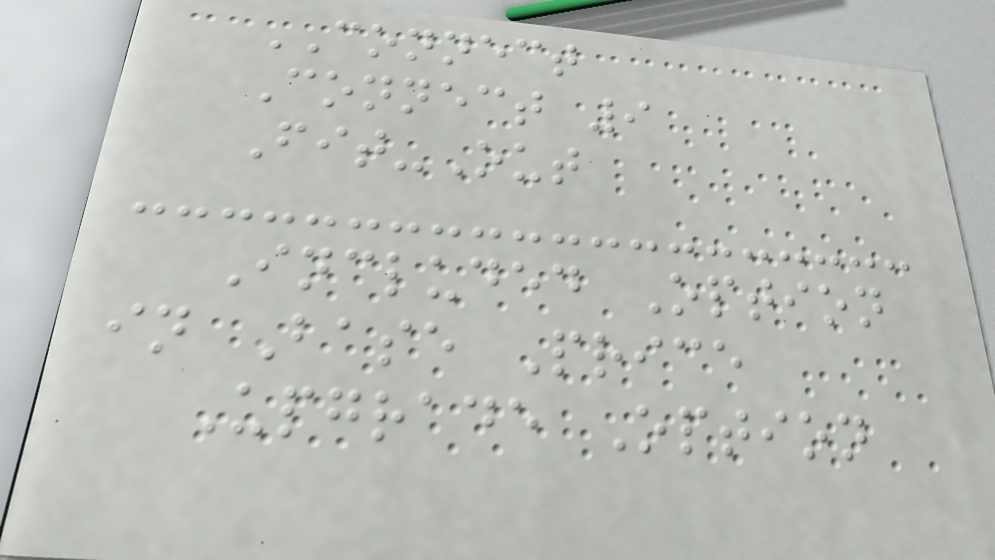CONNECT
Connect 9
Fit-Out
Included Option
in Base Price
Upgrade Option
